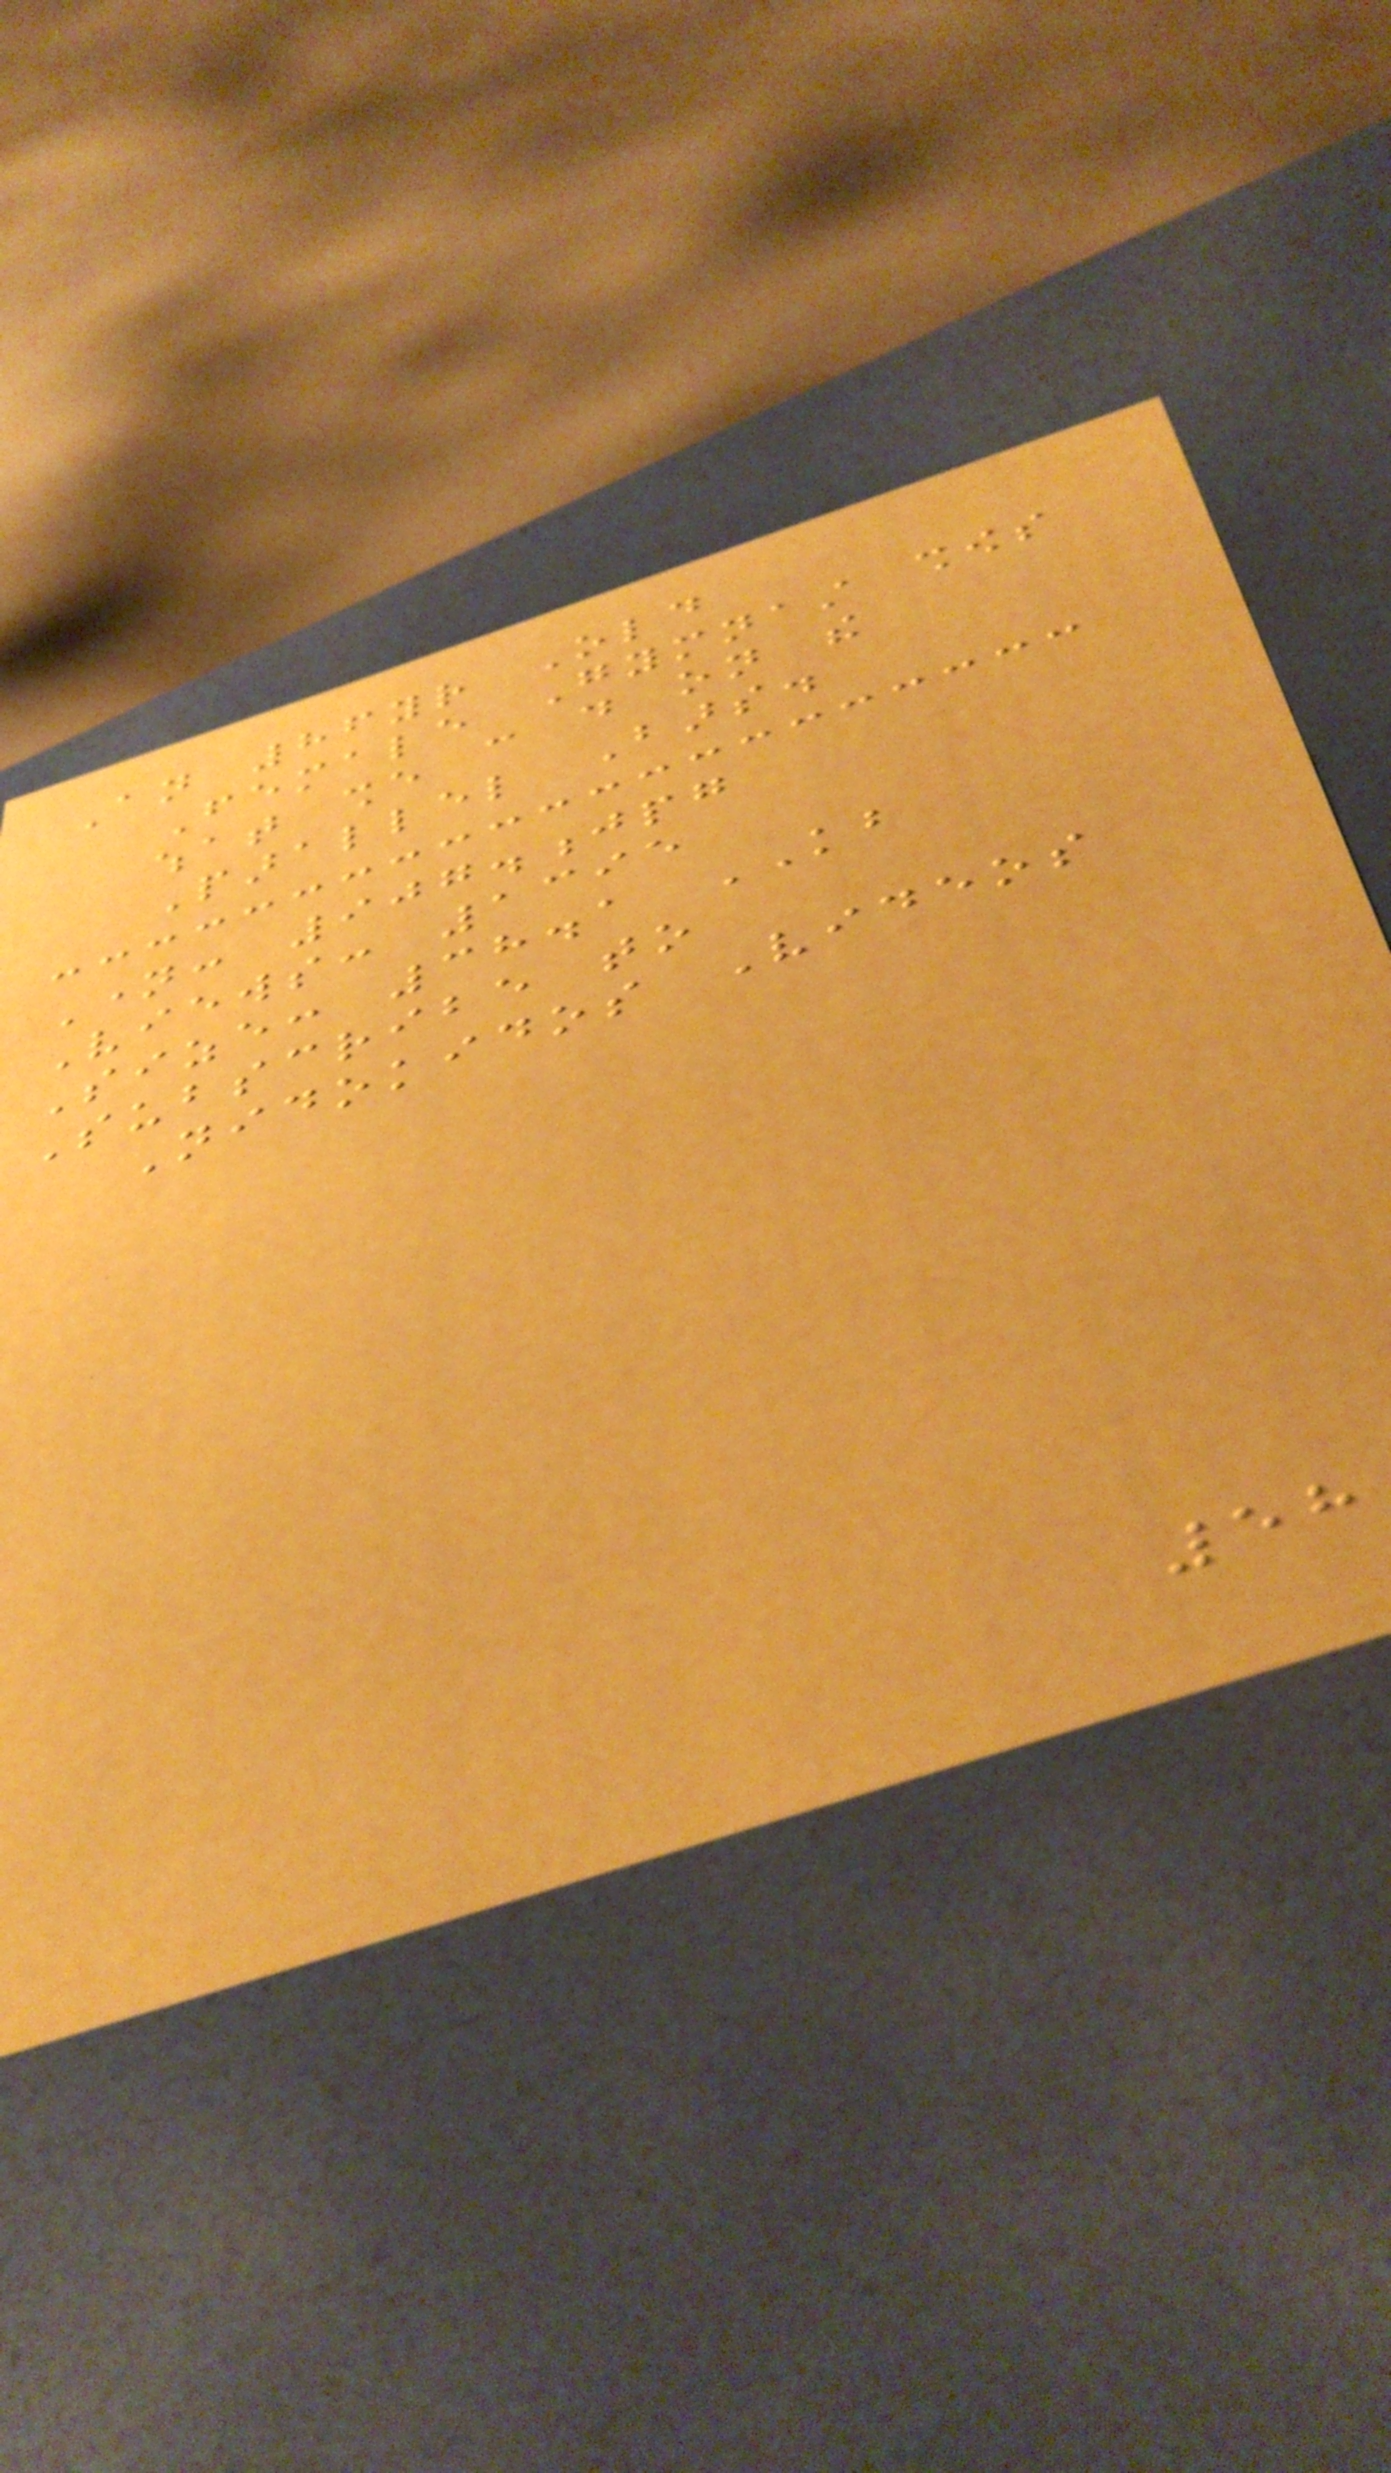An 86yr Old
Female Gymnast shows
what she can do on the
Parallel Bars.
Name: 907.jpg
Views: 1395
Size: 38.1 KB
Subscribe to
Nidokidos Videos
58
